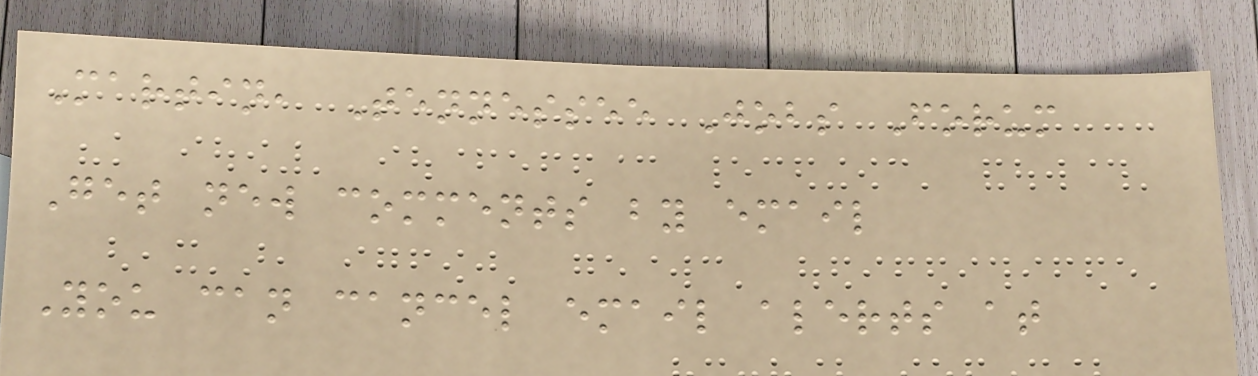Martin, Tennessee Jobs Forum
Get new comments by email
You can cancel email alerts at
